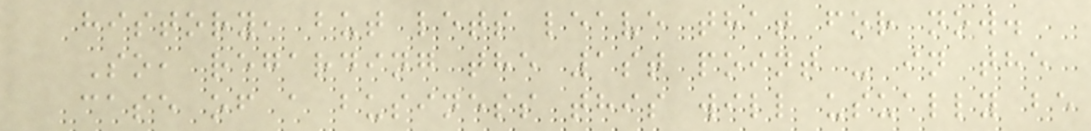history, but lets leave that for now.
So, regarding the 1st point - in the
case of a business this will usually be
